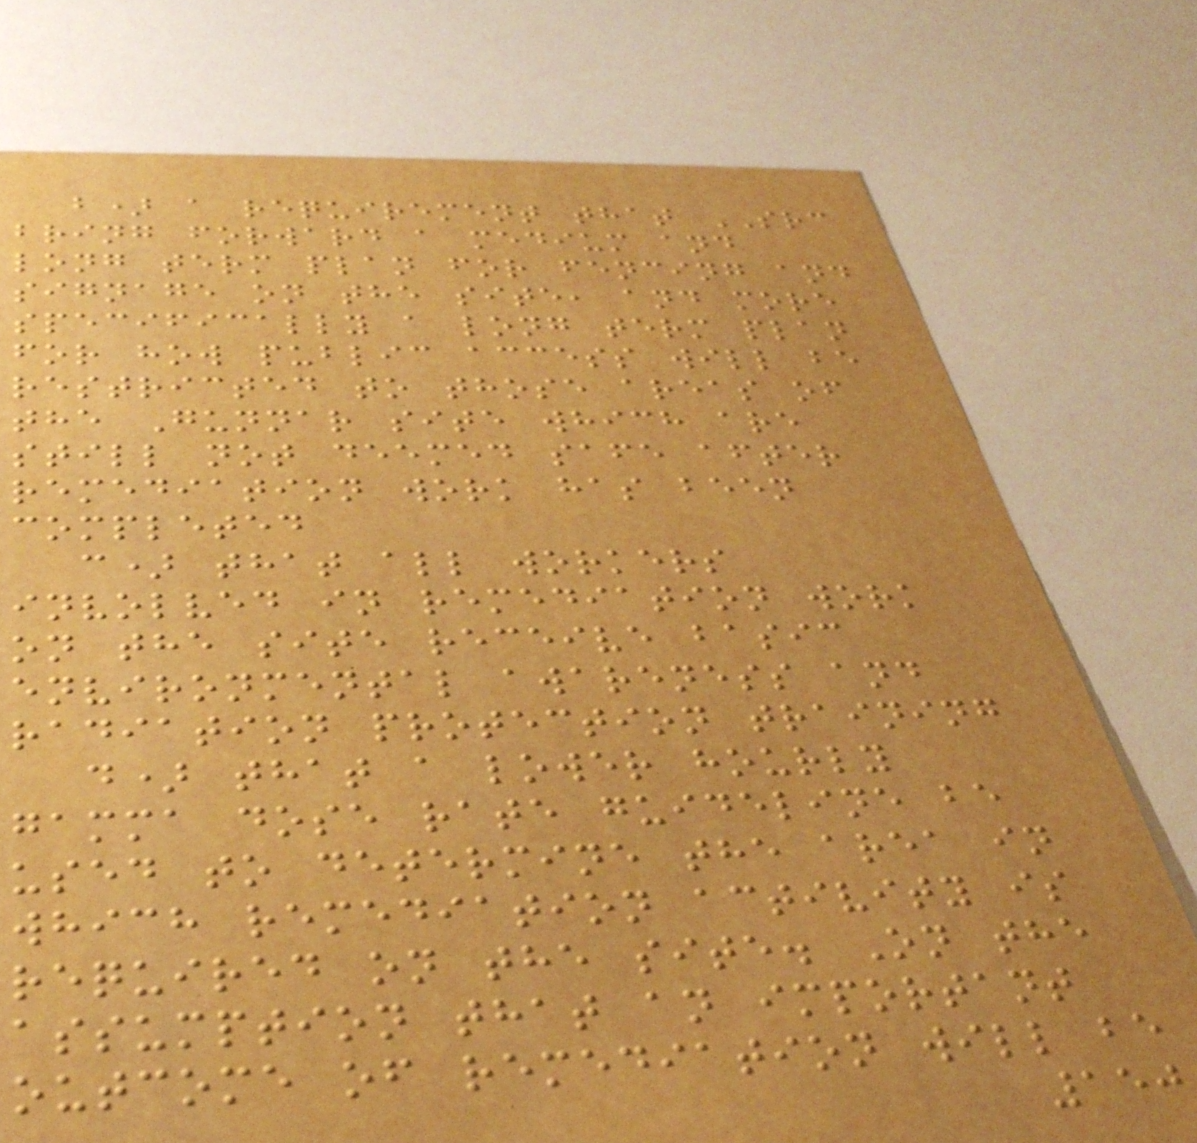b) a requirement that SRC
bring forward a medium and
long term plan for fencing and
signage on the site, and more
specifically a long term plan
for how public access will be
restricted to those areas of
the Gunnar site which are
still not deemed safe after
remediation work has been
completed
c) that all workers
involved in remediation work
on the site receive basic
environmental awareness and
radiation protection training
d) that a lower hourly
gamma dose rate guideline be
used to determine the area in
which remediation activity is
required on the site. On the
assumption that an important
outcome of remediation will be
150
